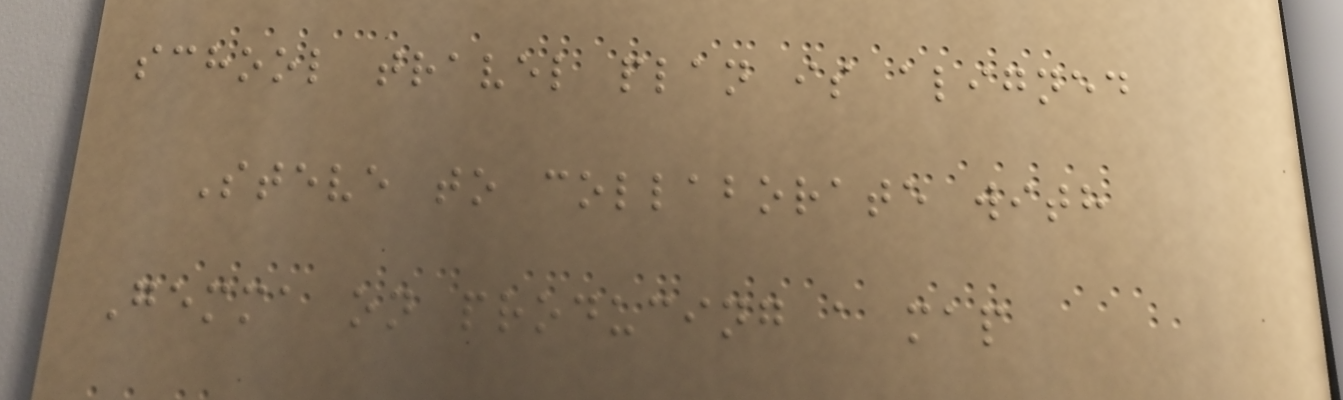school travel plan is aligned
Steve to collaborate with
Gemma on producing a map
